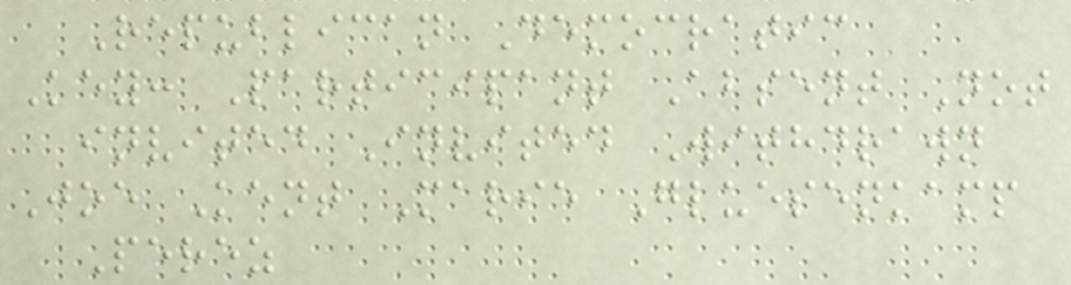Republican Democratic
Key: Participant Absent Not
invited Invited Withdrawn
Joe Kent Marie Gluesenkamp
Perez
